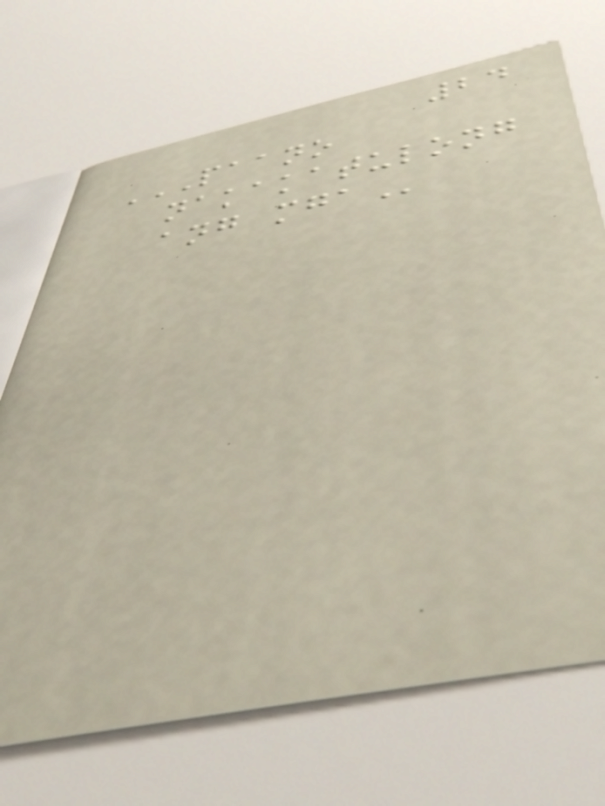24
PAANO
NAKAKATULONG
ANG MGA
